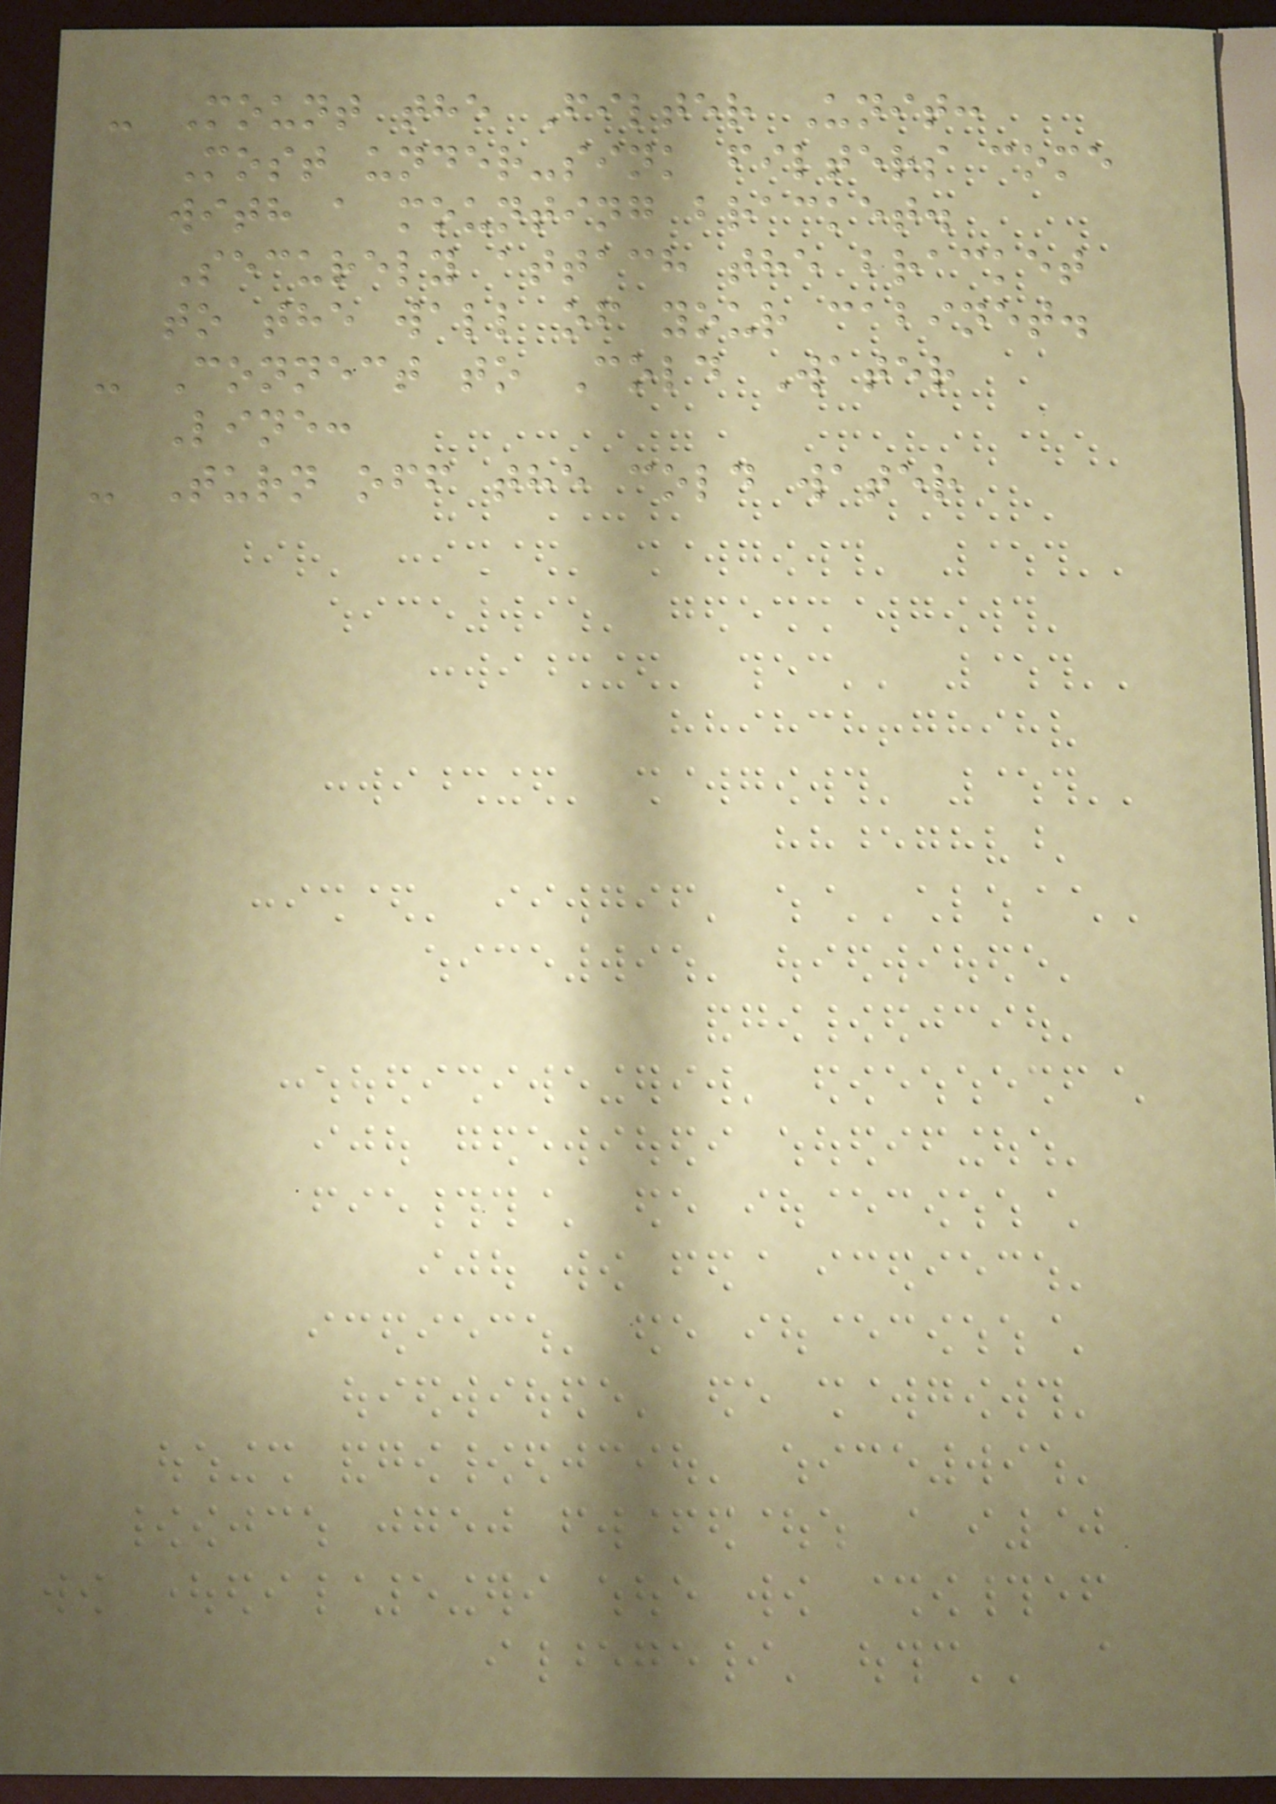- Mount the Filter Unit:
Most under-sink filters come
with a mounting bracket.
Securely attach the bracket
to the wall of your cabinet.
- Connect to Cold Water
Line:
- Turn off the cold water
